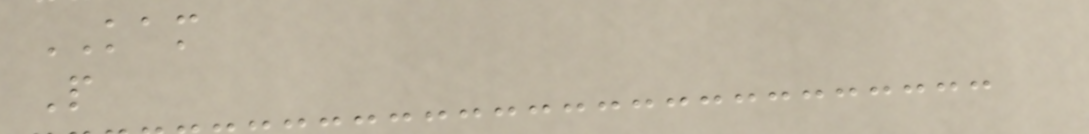KAM
P
